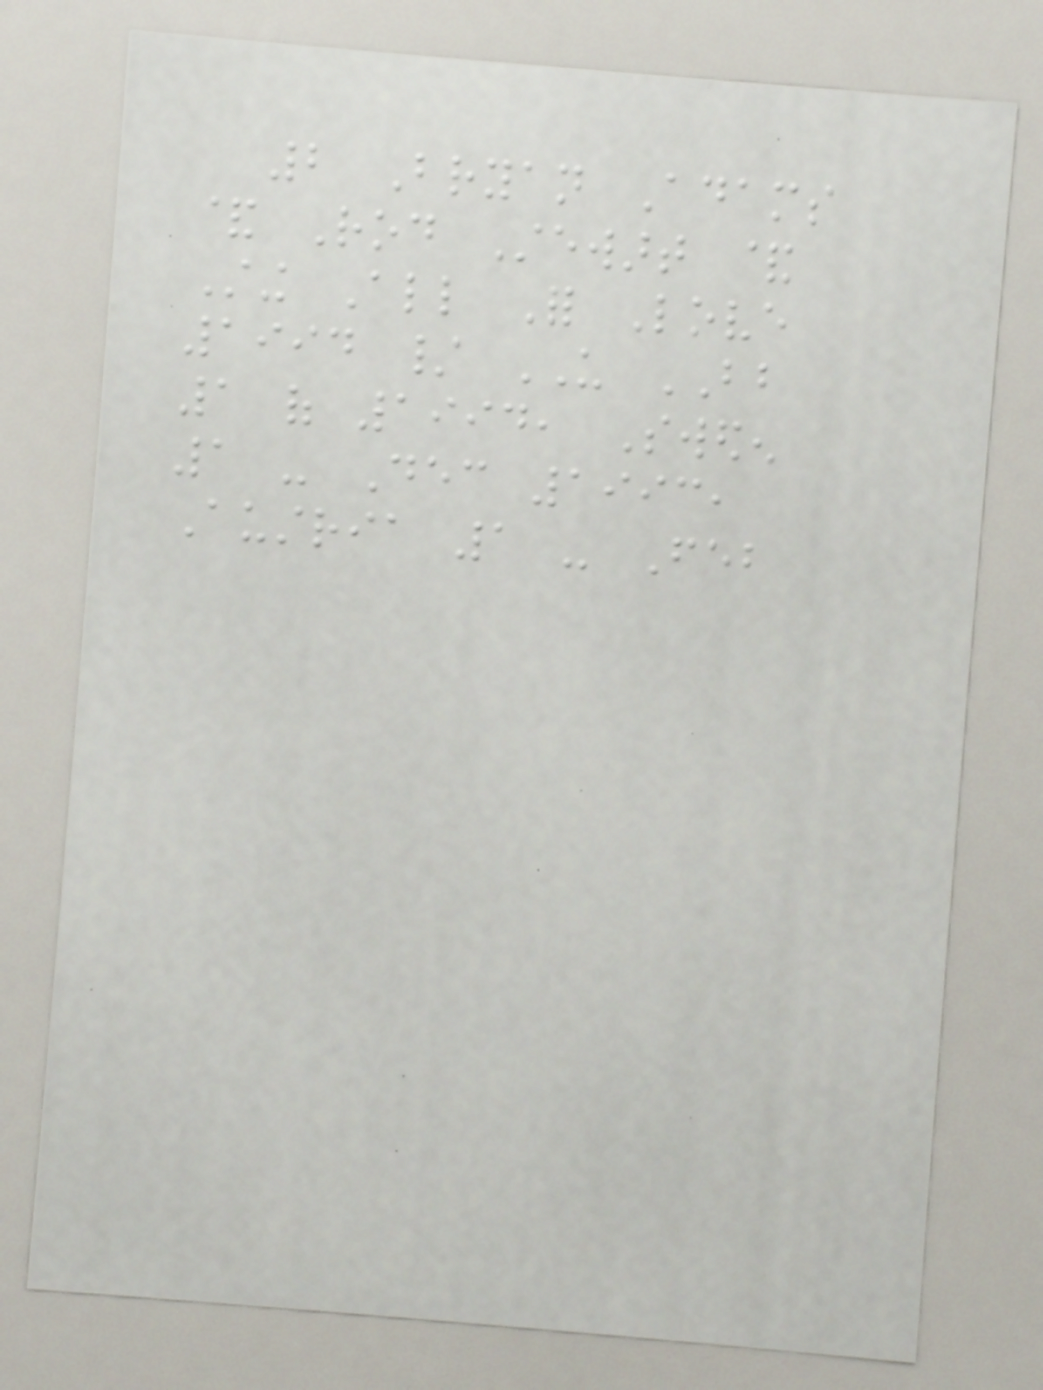2 Bryan Adams
& Rod Stewart &
Sting All For Love
1994 / US BB
1 of 1994, Sweden
1 - Dec 1993,
Austria 1 - Feb
